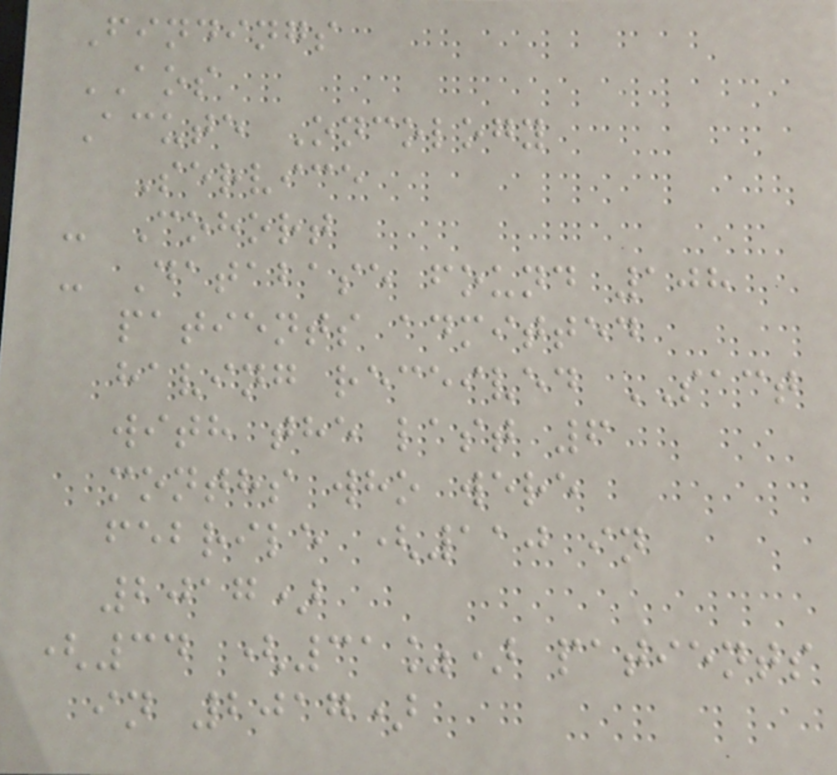Findings
AOS
Acute Oncology
Service
- Cohort
- Database found 108
patients admitted
having received SACT
with the last 6
months who were
febrile (110 in
2017)
(34 (31%) patients
in 2017)
